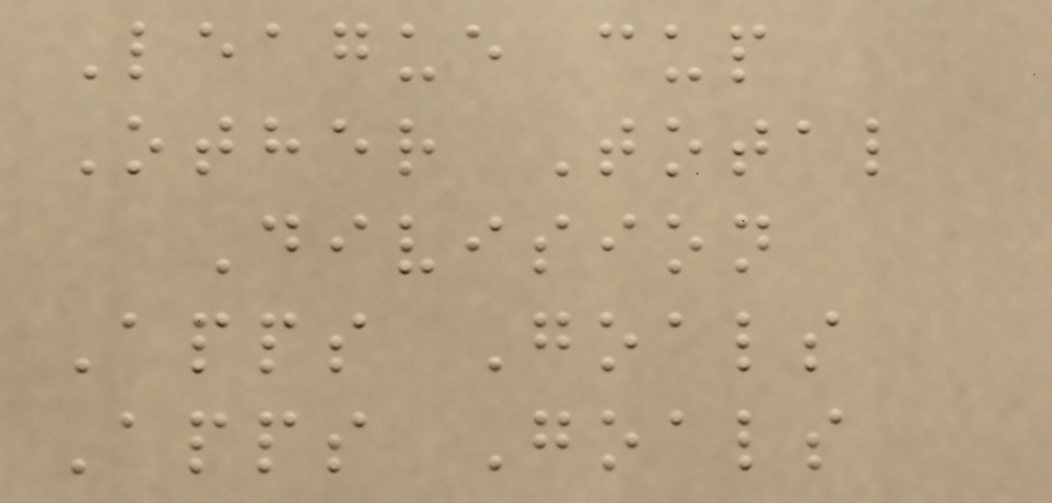League cup
Other Total
Division
Apps Goals
Apps Goals
